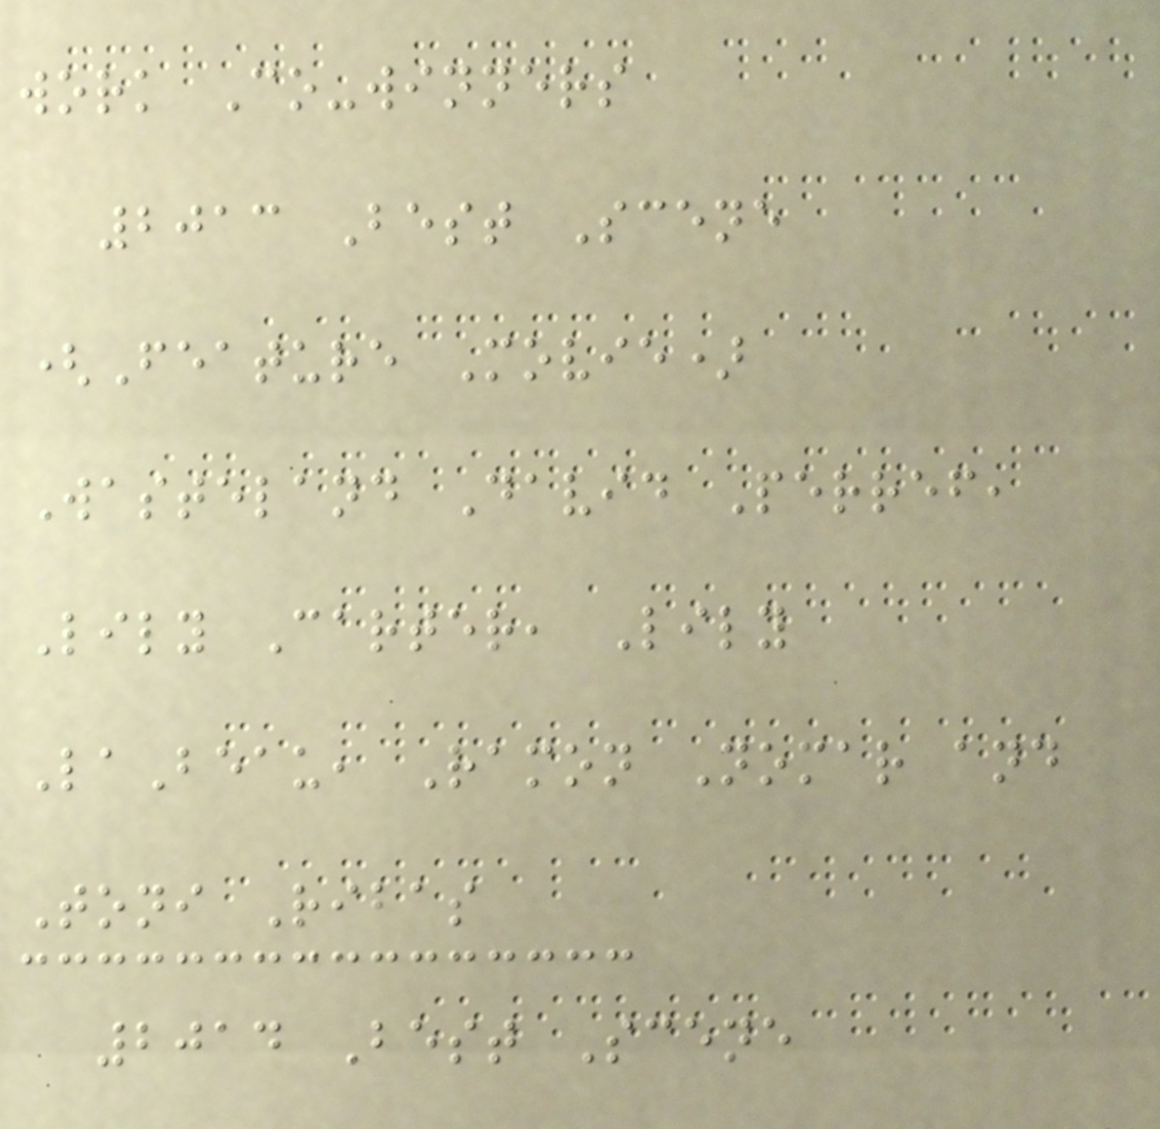work Co-winners
2013 Best Scene
(Feature Movie)
Wasteland David Perref,
Lily Carter, Lily
LaBeau, Ramon Nomar and
Toni Ribas
2014 Best Scene
